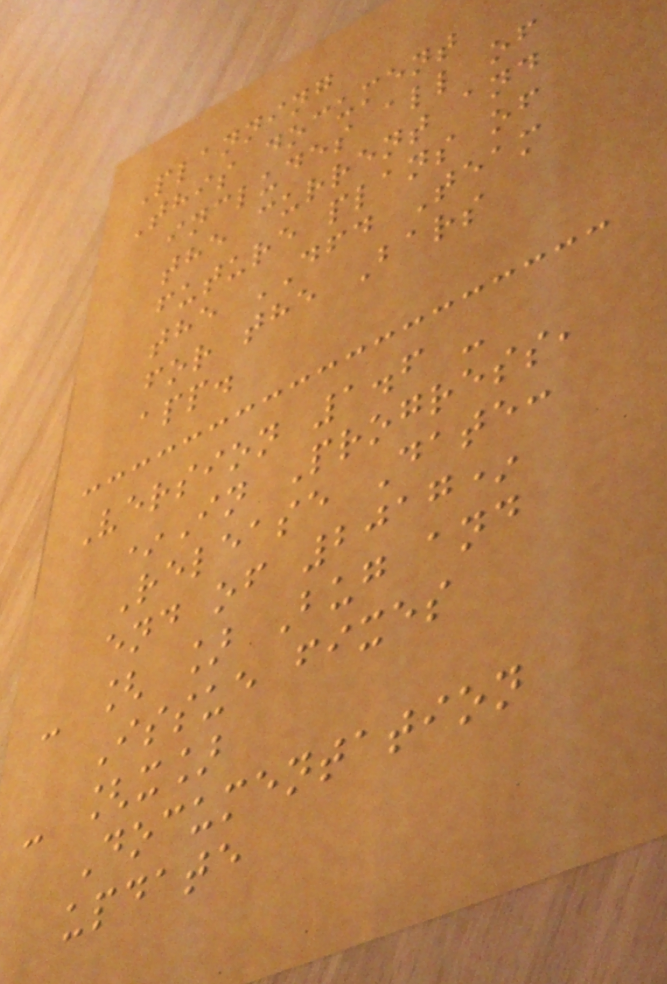Planning
This document
includes all of
the current and
future plans of
the DFD Team
for the Bars
app.
Version 1.6 -
*In Progress,
Release Date:
end of 2017*
- [ ] Bug and
Issue fixes
- [x]
Documentation
update
